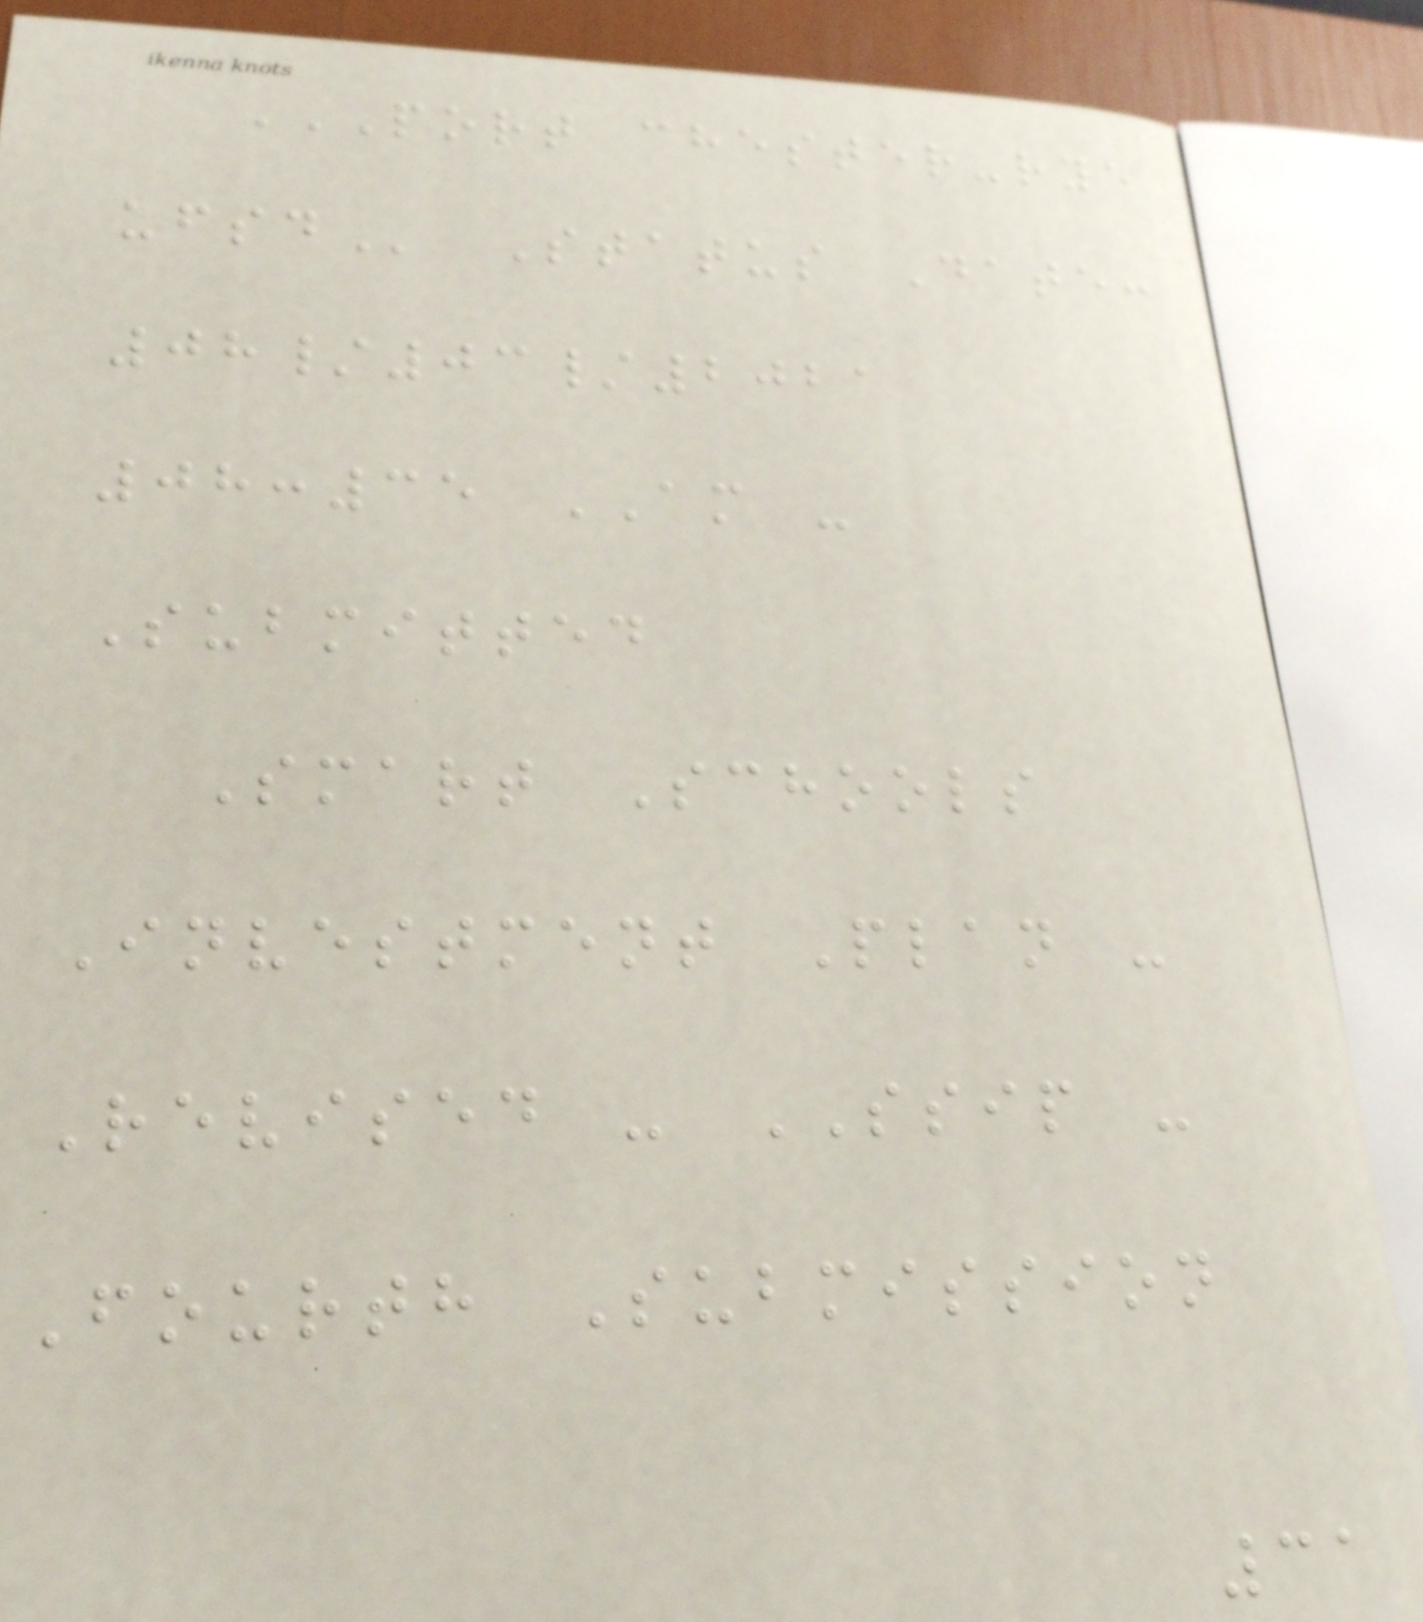PORT CHESTER-RYE
UFSD Status Date:
08/03/2021
08:35 AM -
Submitted
Smart Schools
Investment Plan -
Revised - SSIP -
Fourth Submission
31
